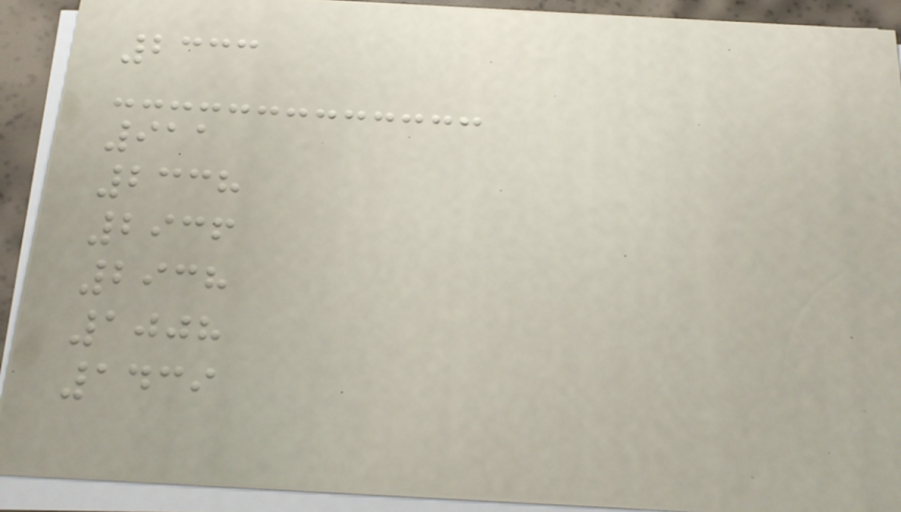2333
911
2338
2936
2938
1008
1439
